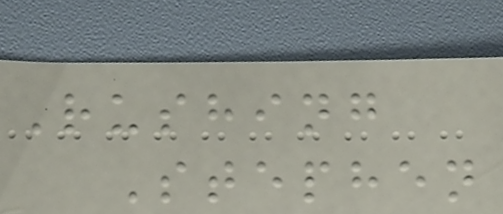Rushing
Stephen
